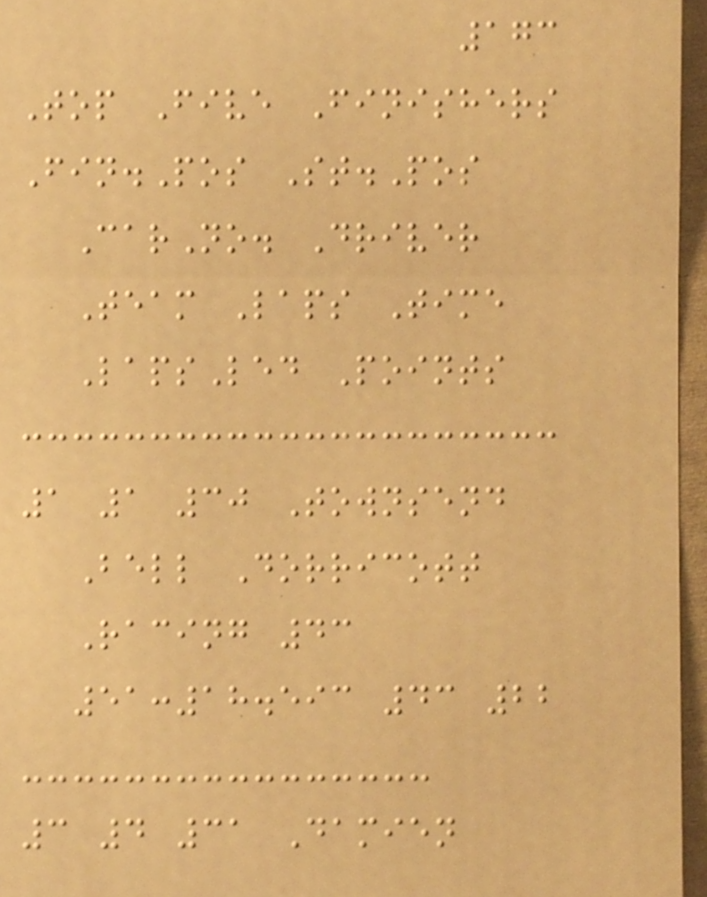173
Top Five Finishers
Fin.Pos St.Pos
CarNo. Driver
Team Laps Time
LapsLed Points
1 1 30 Townsend
Bell Dorricott
Racing 43
51:18.593 43 22
3 4 31 Damien
